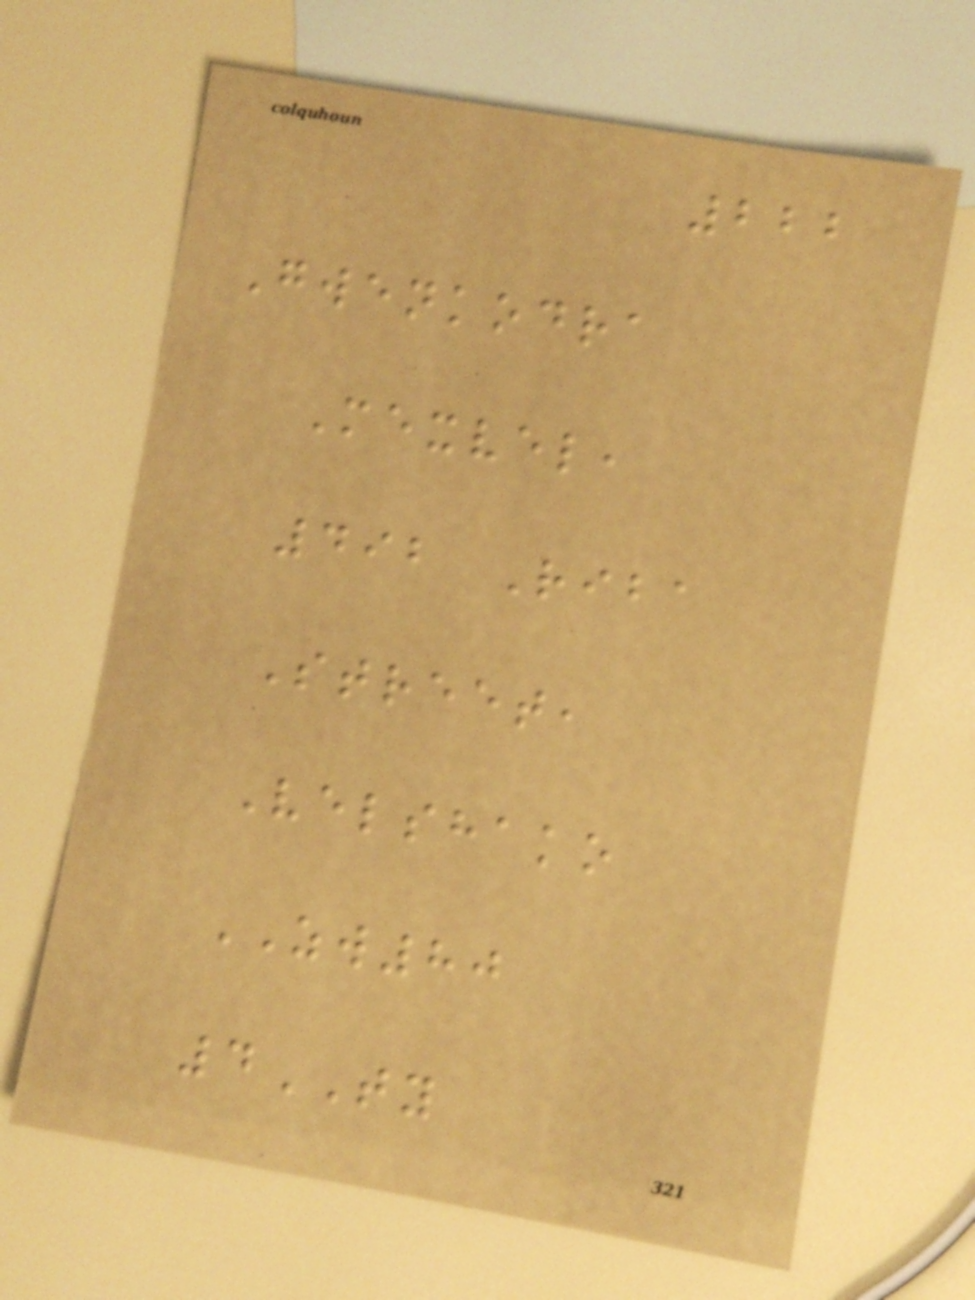222
Gwenkodra
Mexvel,
492 Riba
Street,
Velshako
ZW80
4TY
